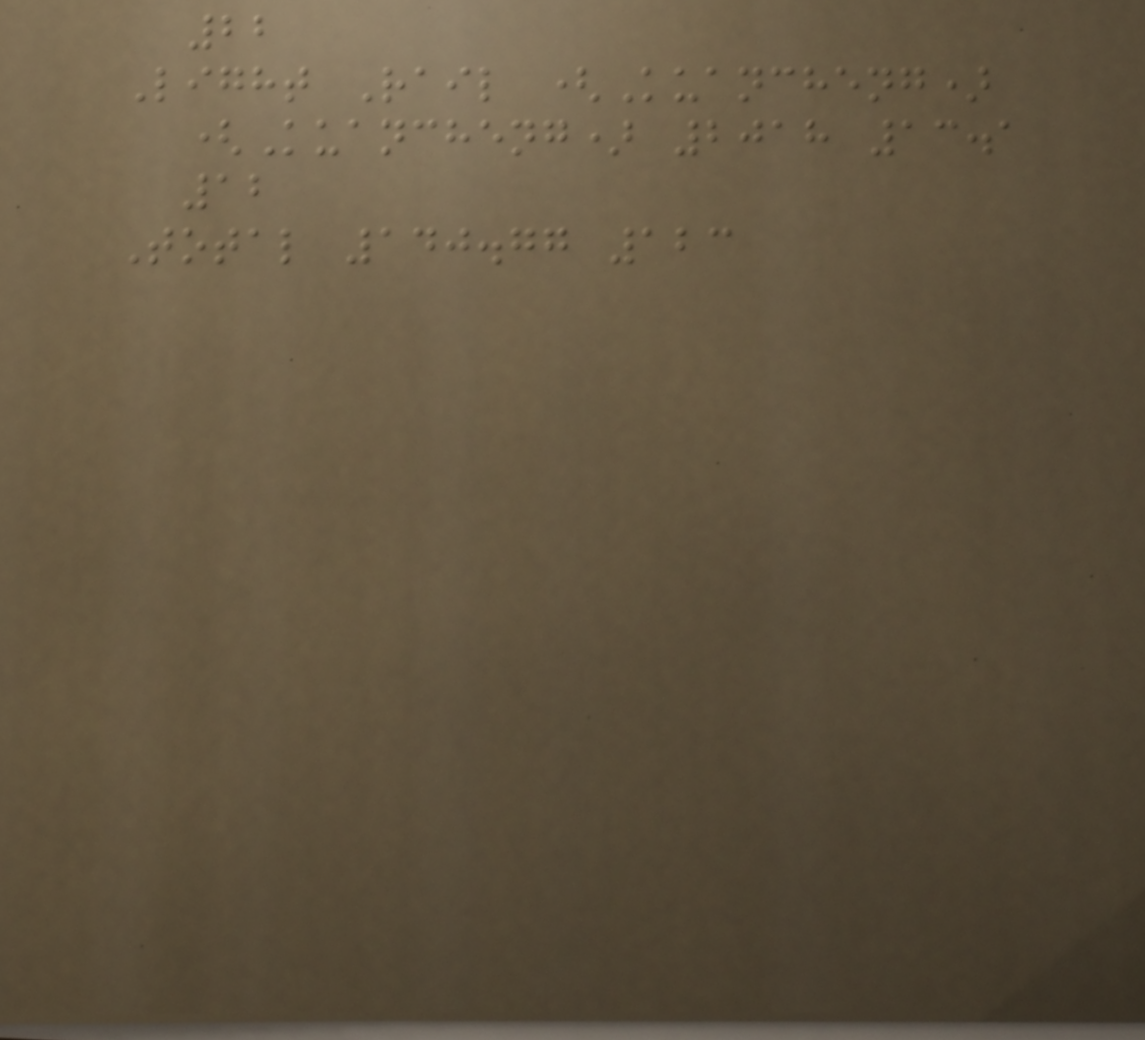22
Light Rail (Kuancheng)
(Kuancheng) 2018 13.1
12
Total 140.77 123
